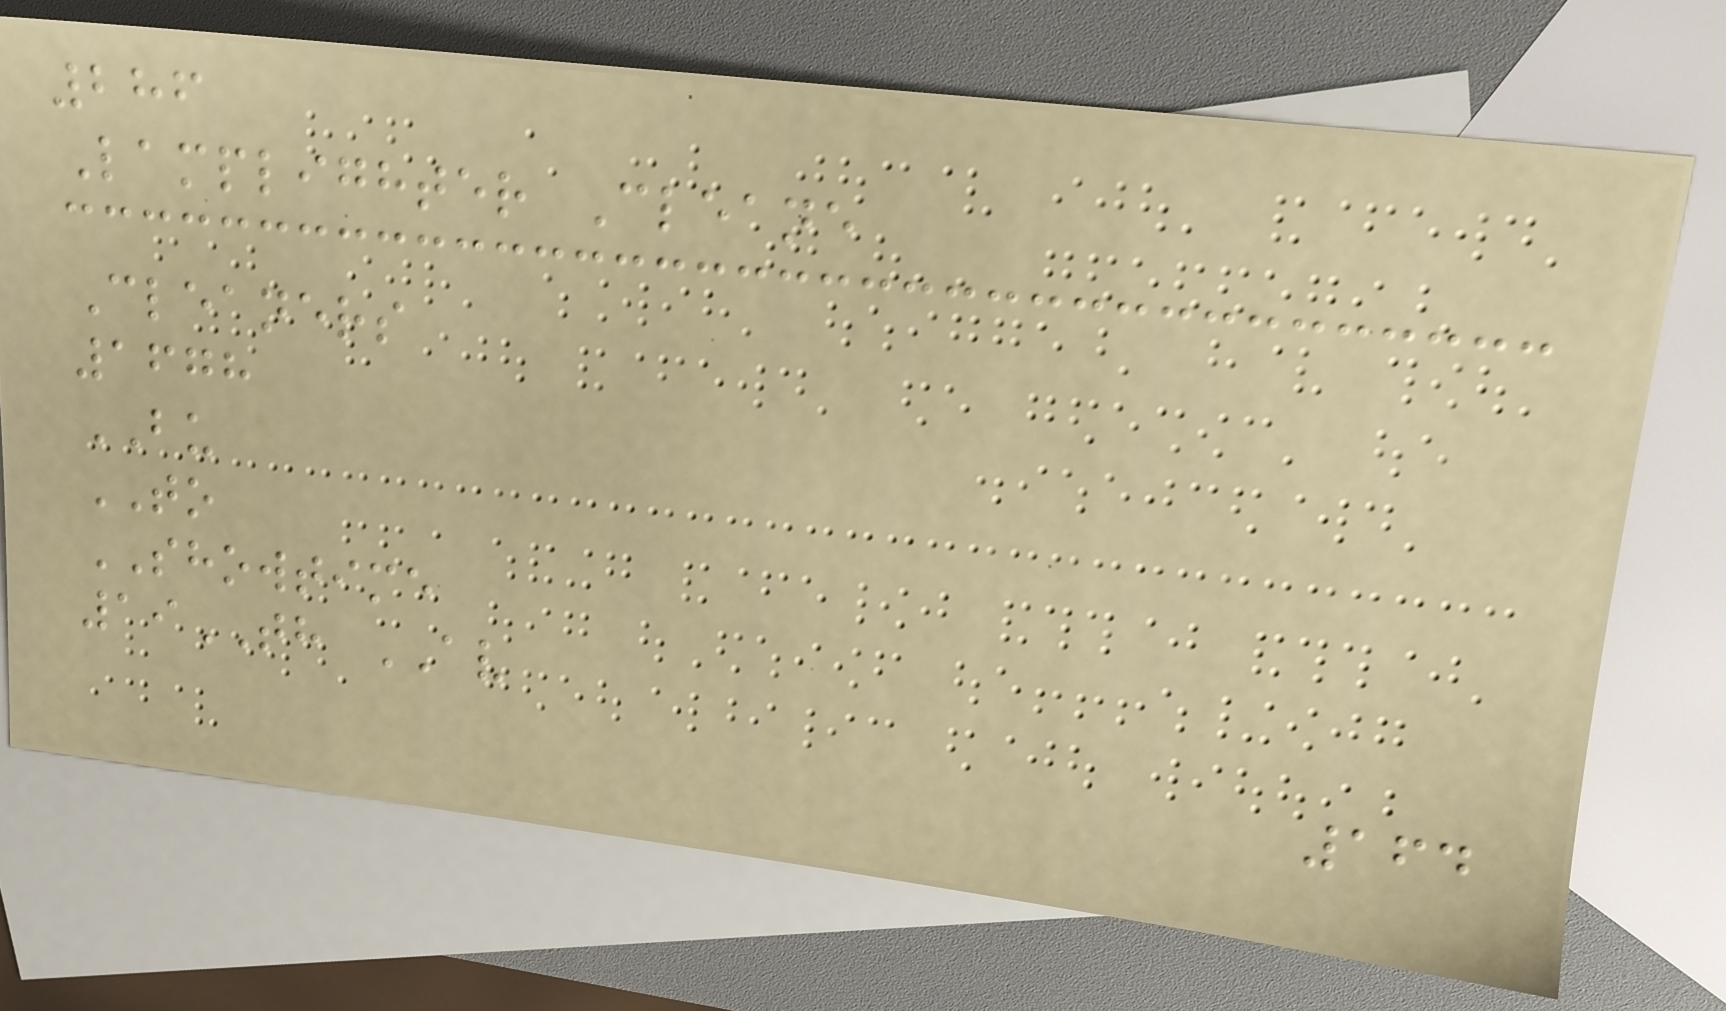286
Lamplighter Cleane
Cleaners
1678
BU
TO
SHOWTIME
19TH AV
164
